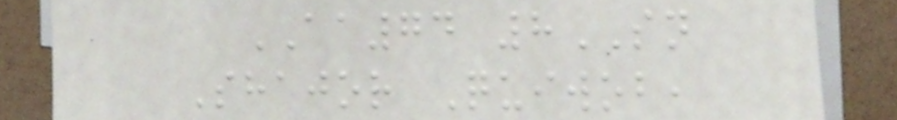AA74 8SN
Shajor Quiwob,
